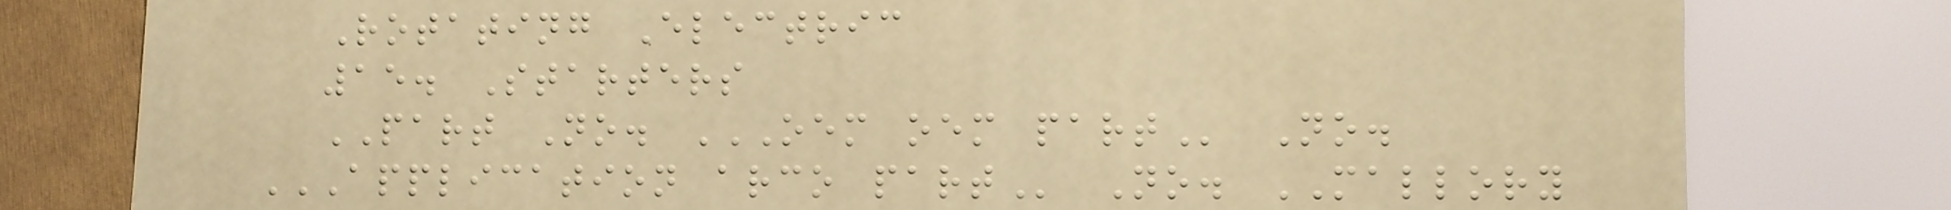Rotating Electric
15. Starters
PART No. OEM OEM PART No.
APPLICATION ARCO PART No. MALLORY
